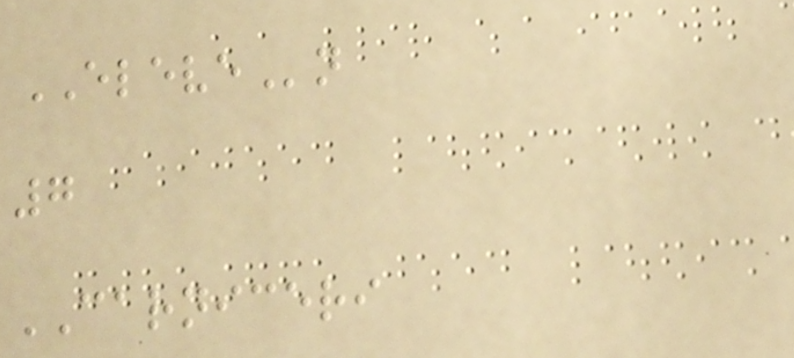ELEVEn
7
CARNICERI
